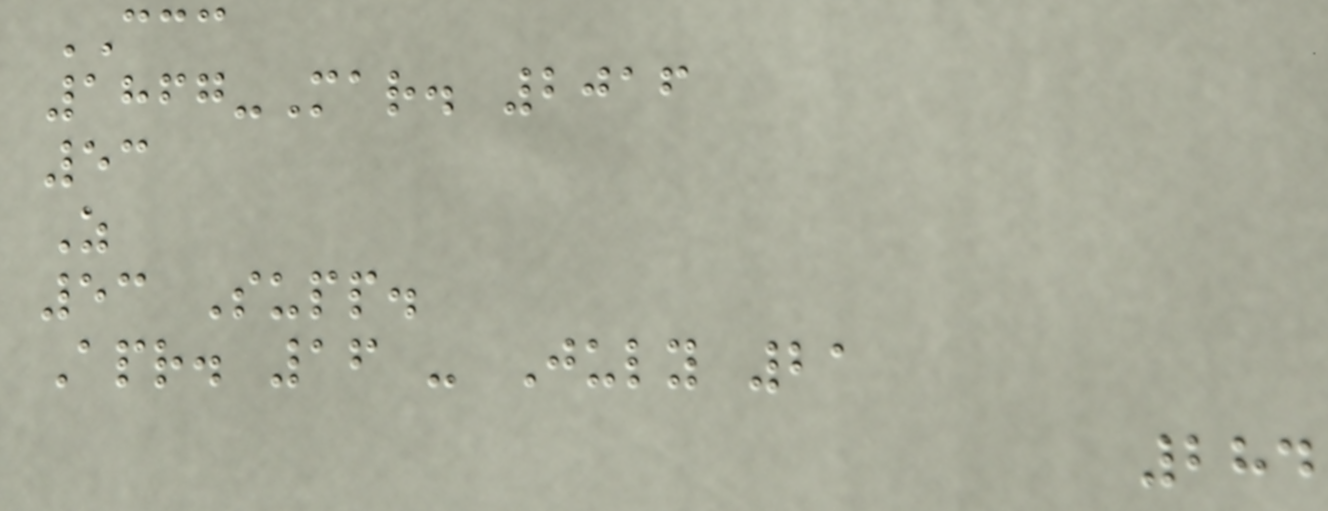CCC
1867-Mar. 2016
53
Z
53 Supp.
Apr. 16 - July 21
284
